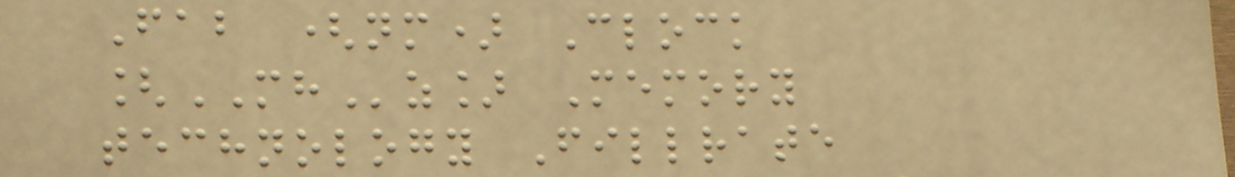Fab (nm) Clock
[MHz] Memory
technology Fillrate
